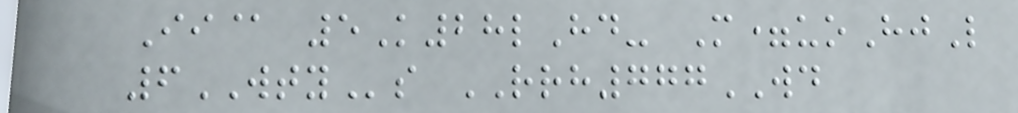Ii@ 5K28lHd- M=uoHjL
6WTYs RRH777WD
